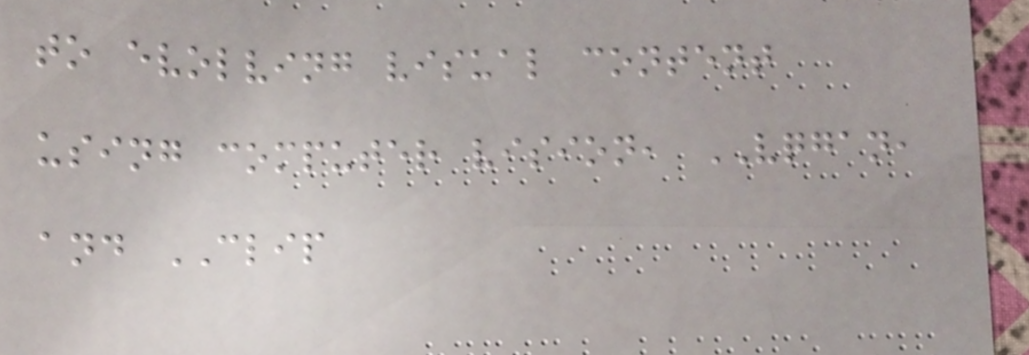to evolving visual content
using computer vision, VQGAN,
and CLIP
